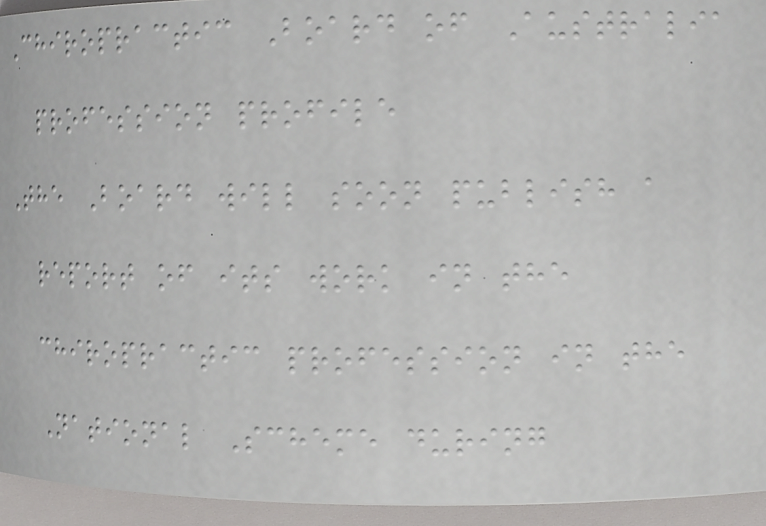Chiropractic Board of Australia
profession profile
The Board will soon publish a
report of its work in the
chiropractic profession in the
National Scheme during
